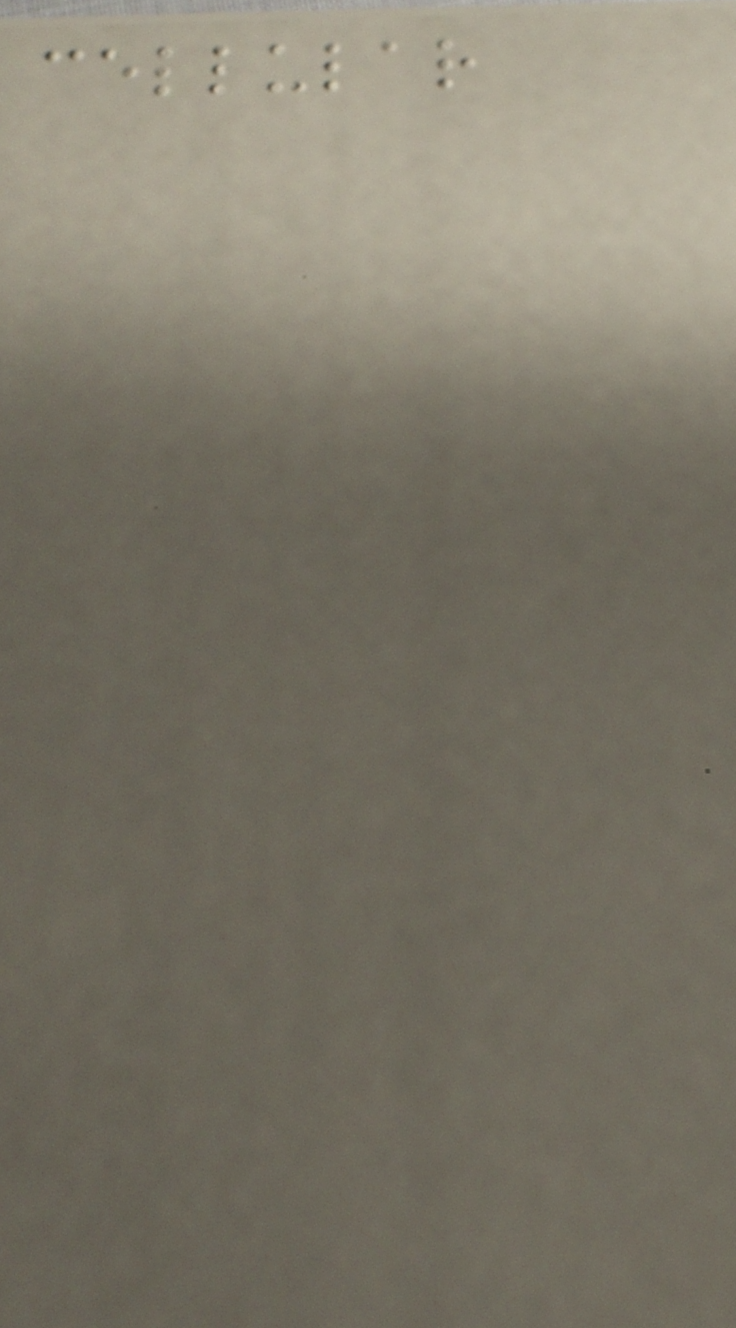cellular
